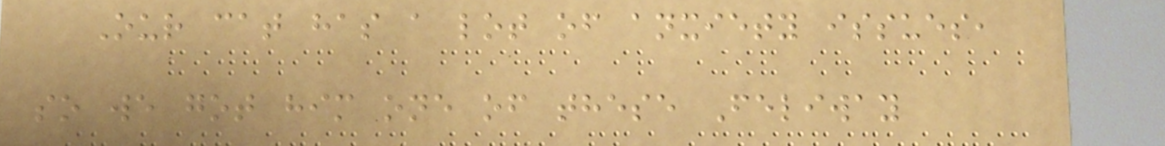Our cat has a lot of anxiety issues,
so we got him one of these Feliway
